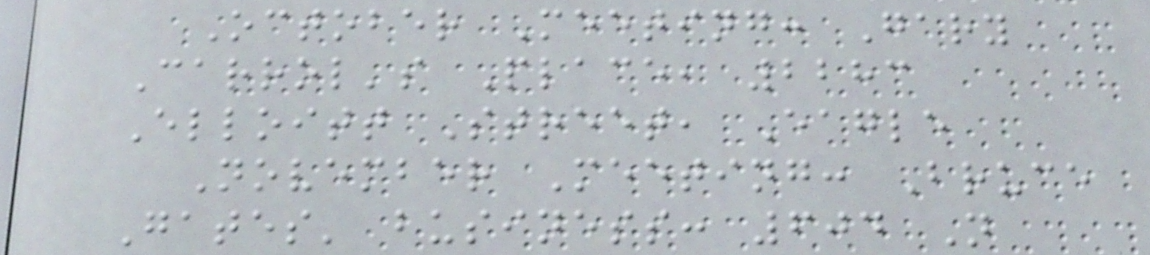October Meeting: Gary
Carrol's Place, 2283
Elloitt Street, Eagle
November Meeting: Bruce
Gates' business: 604 N
